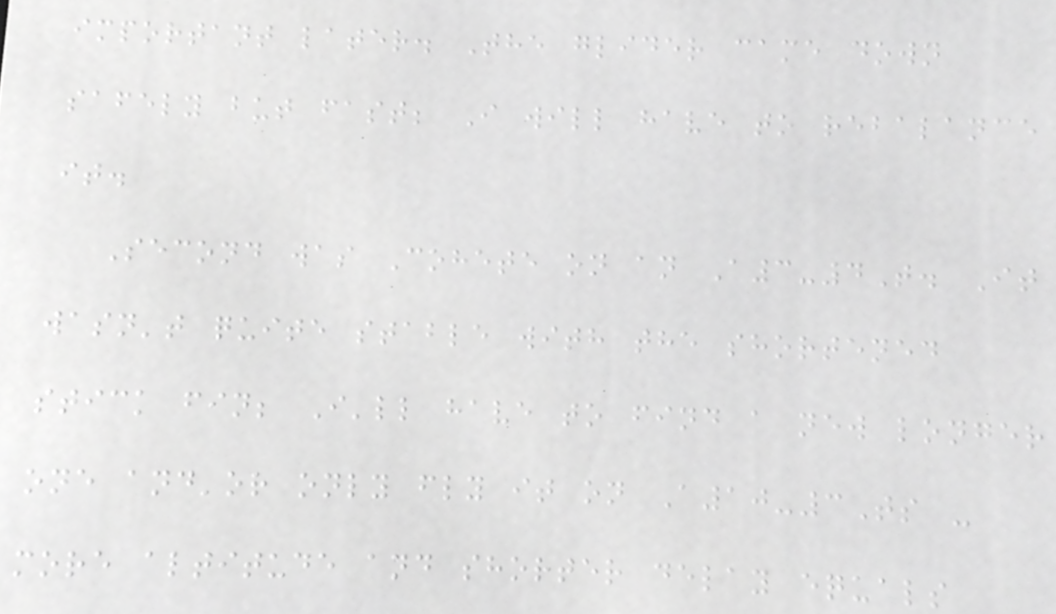important later. The glider came down
safely but fast; I will have to rebalance
it.
Second was Cohete on an A3-4T. It
wasn't quite stable with the shortened
stick fin; I'll have to find a new longer
one and'or only fly it on A10-3Ts -
more altitude and shorter delay equals
